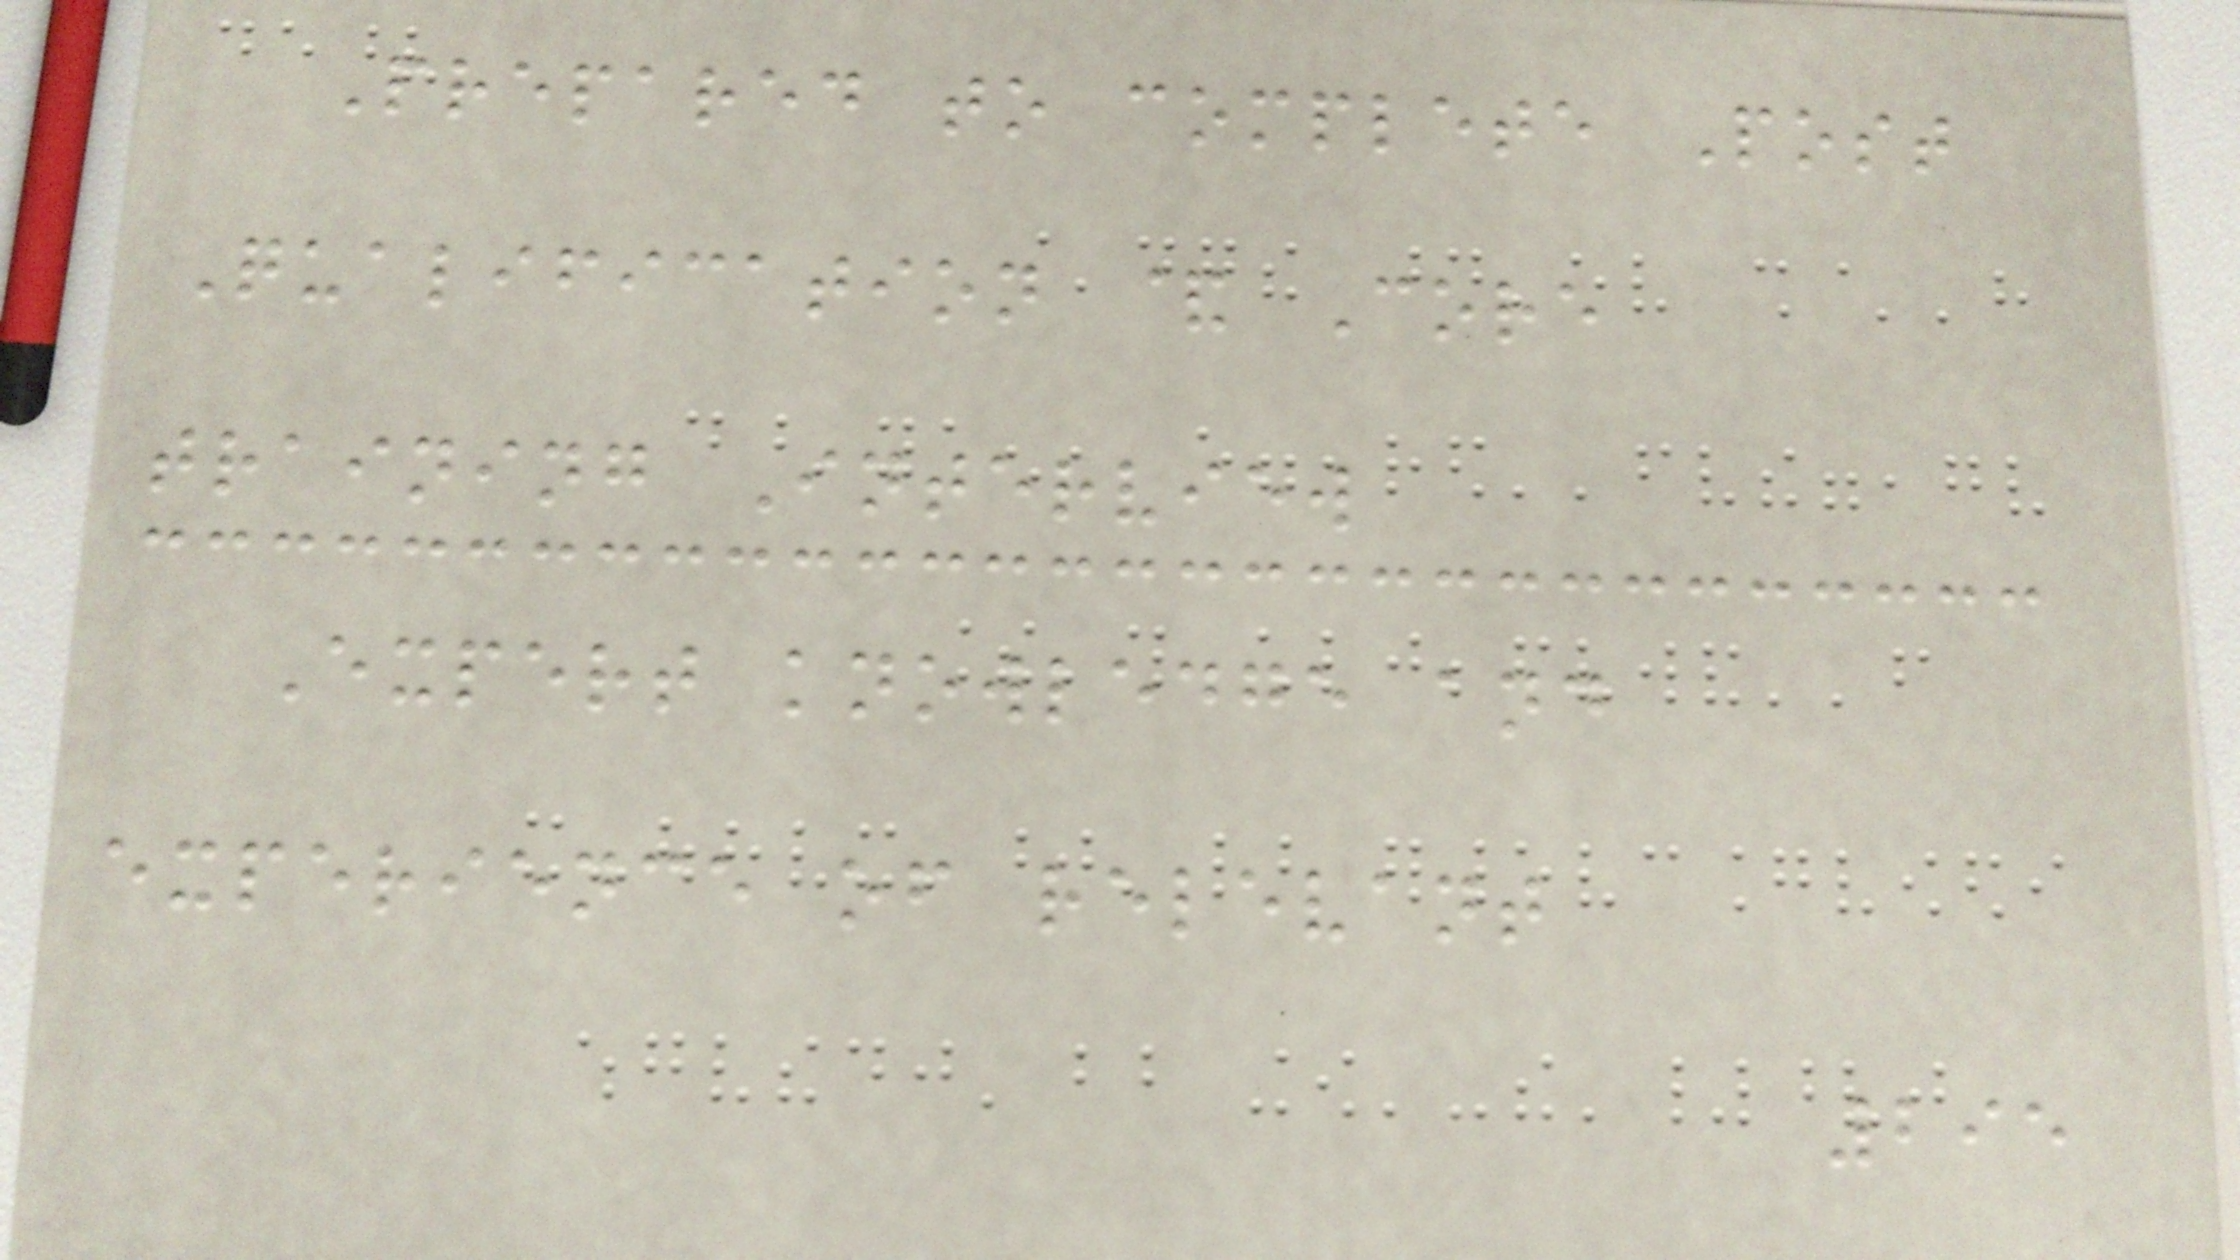Prepared to complete Post
Qualification & Core
training Interview
Expert knowledge and
experience of relevant
295
